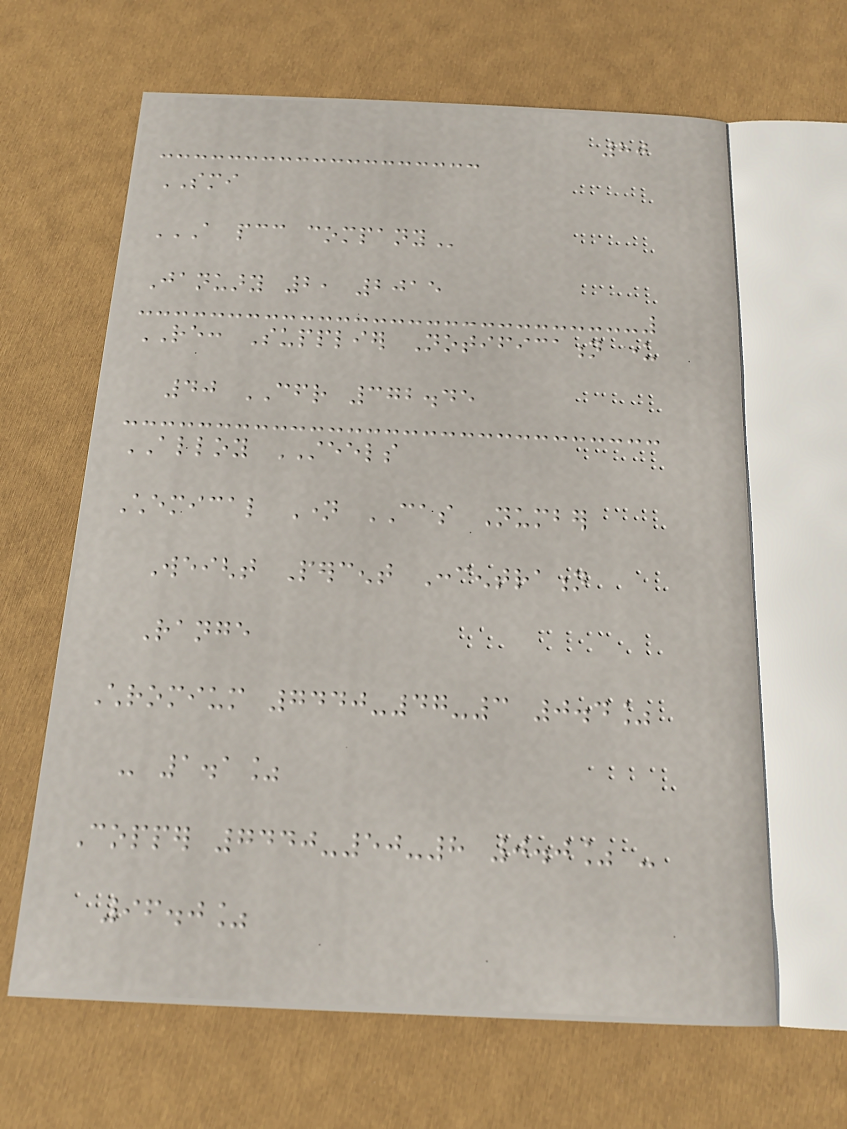80
SMI
A PCC COMPANY
January 2, 2015
RE: Supplier Notification under
40 CFR 372.45
ALLOY STEELS
Chemical Name CAS Number
Weight Percent Concentration
Range
Chromium 7440-47-3 0.4%
- 1.1%
Copper 7440-50-8 0.0% -
96.0%
